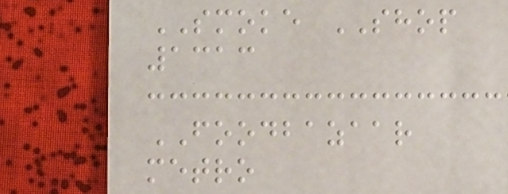SMOKE SHOP
1313
FOODBAZAAR
metro
